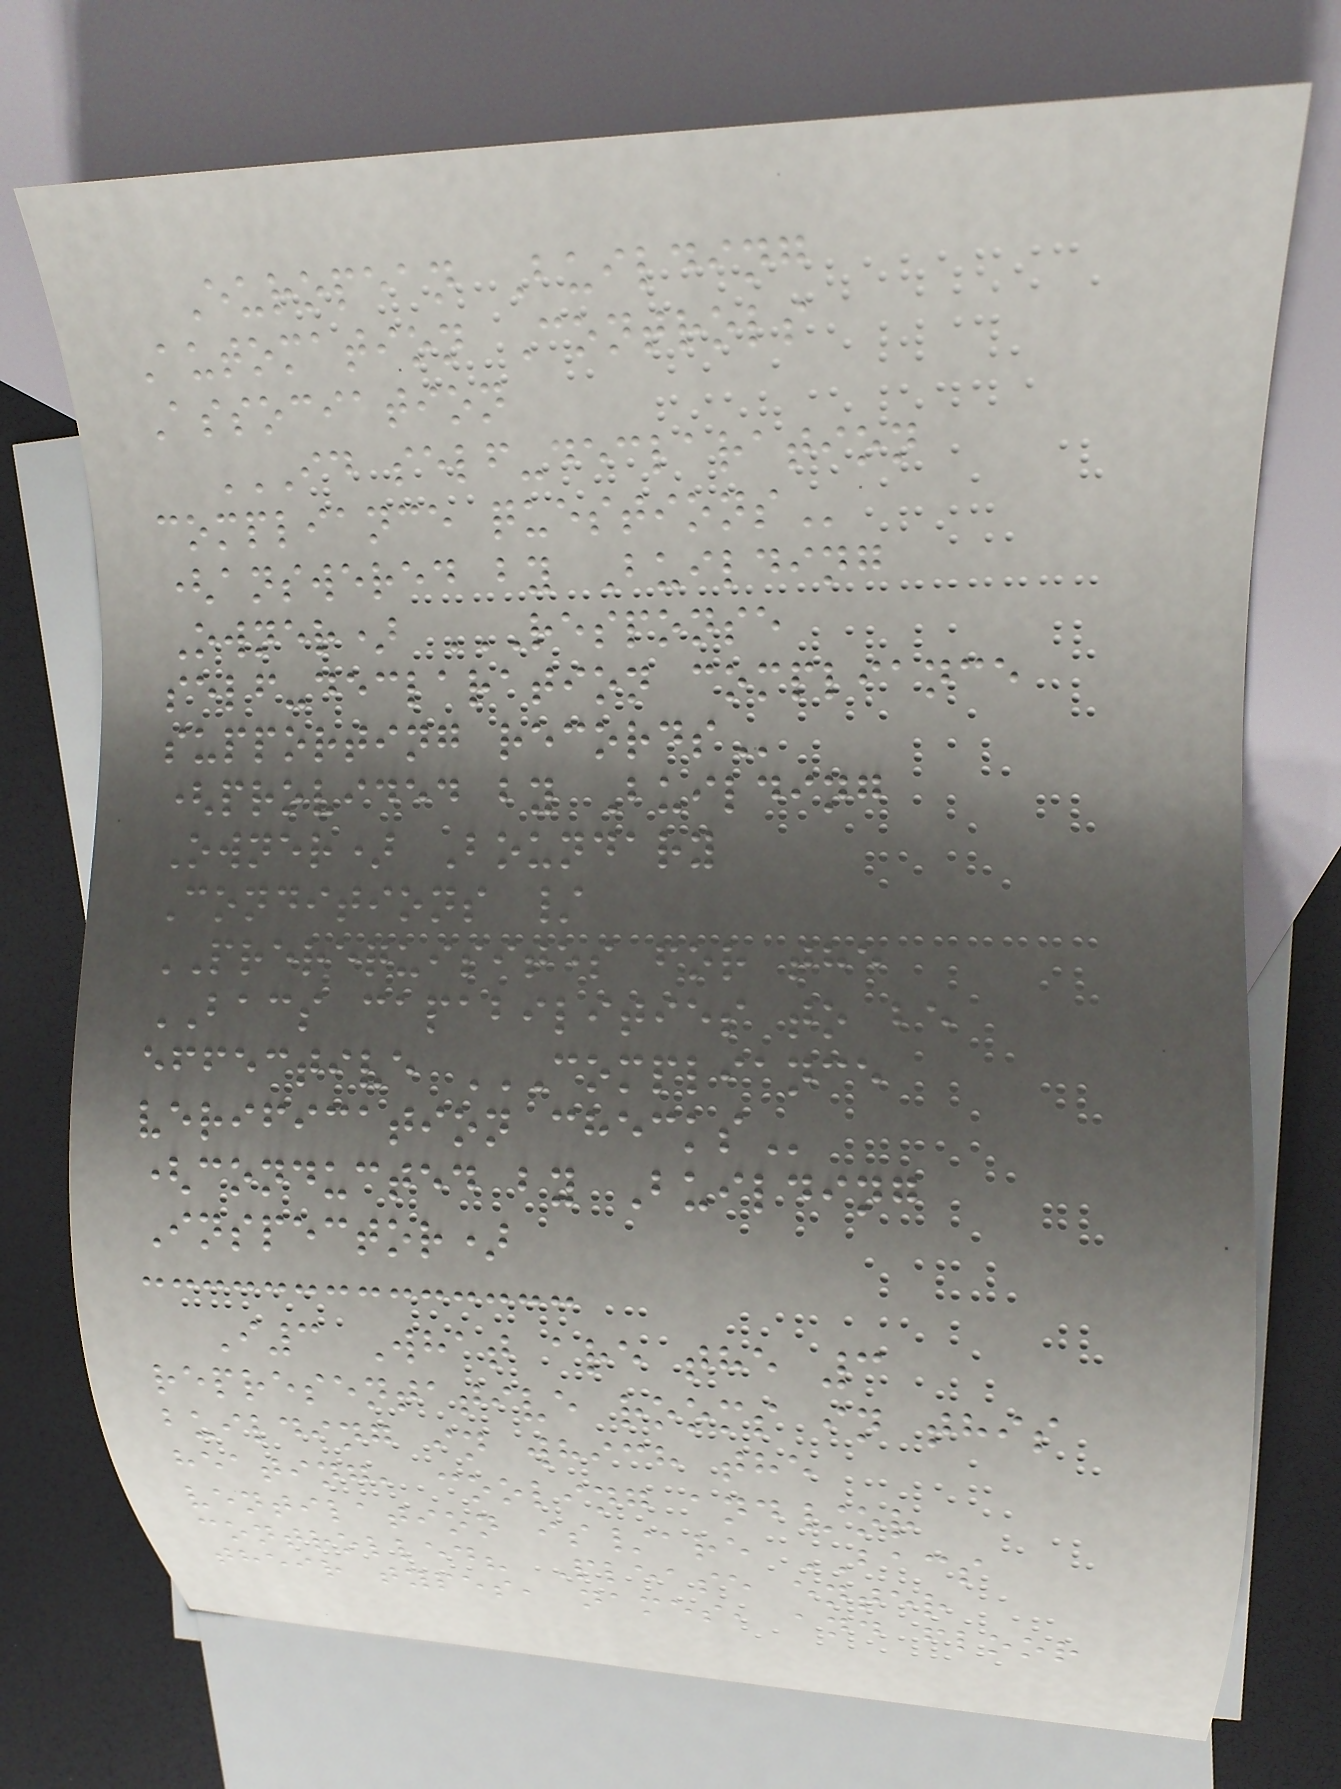European Building
Automation Controls
Association
ID SELF-DECLARATION
COMPLIANCE QUESTIONS
(answered by Building
Owner) RESPONSE
SELF-DECLARATION COMPLIANCE
SUPPORTING RECORDS
(provided by Building
Owner) Boundary
Conditions /
PREREQUISITES for the
BACS capabilities to be
effective COMPLIANCE
VERIFICATION CHECKS
(conducted by Building
Inspector)
I3 What are the 3
representative rooms in this
building in which the
heating, cooling and/or
ventilation is/are BACS
controlled? Please enter
their types, names, and floor
